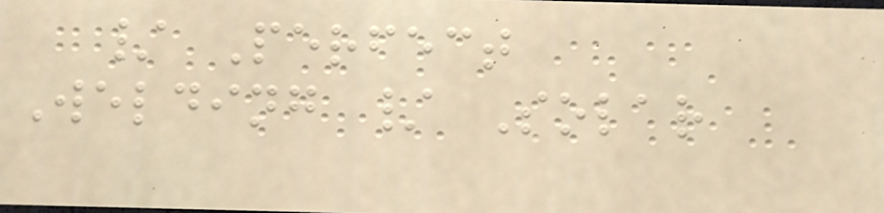/ Perfect
Welding / Solar
